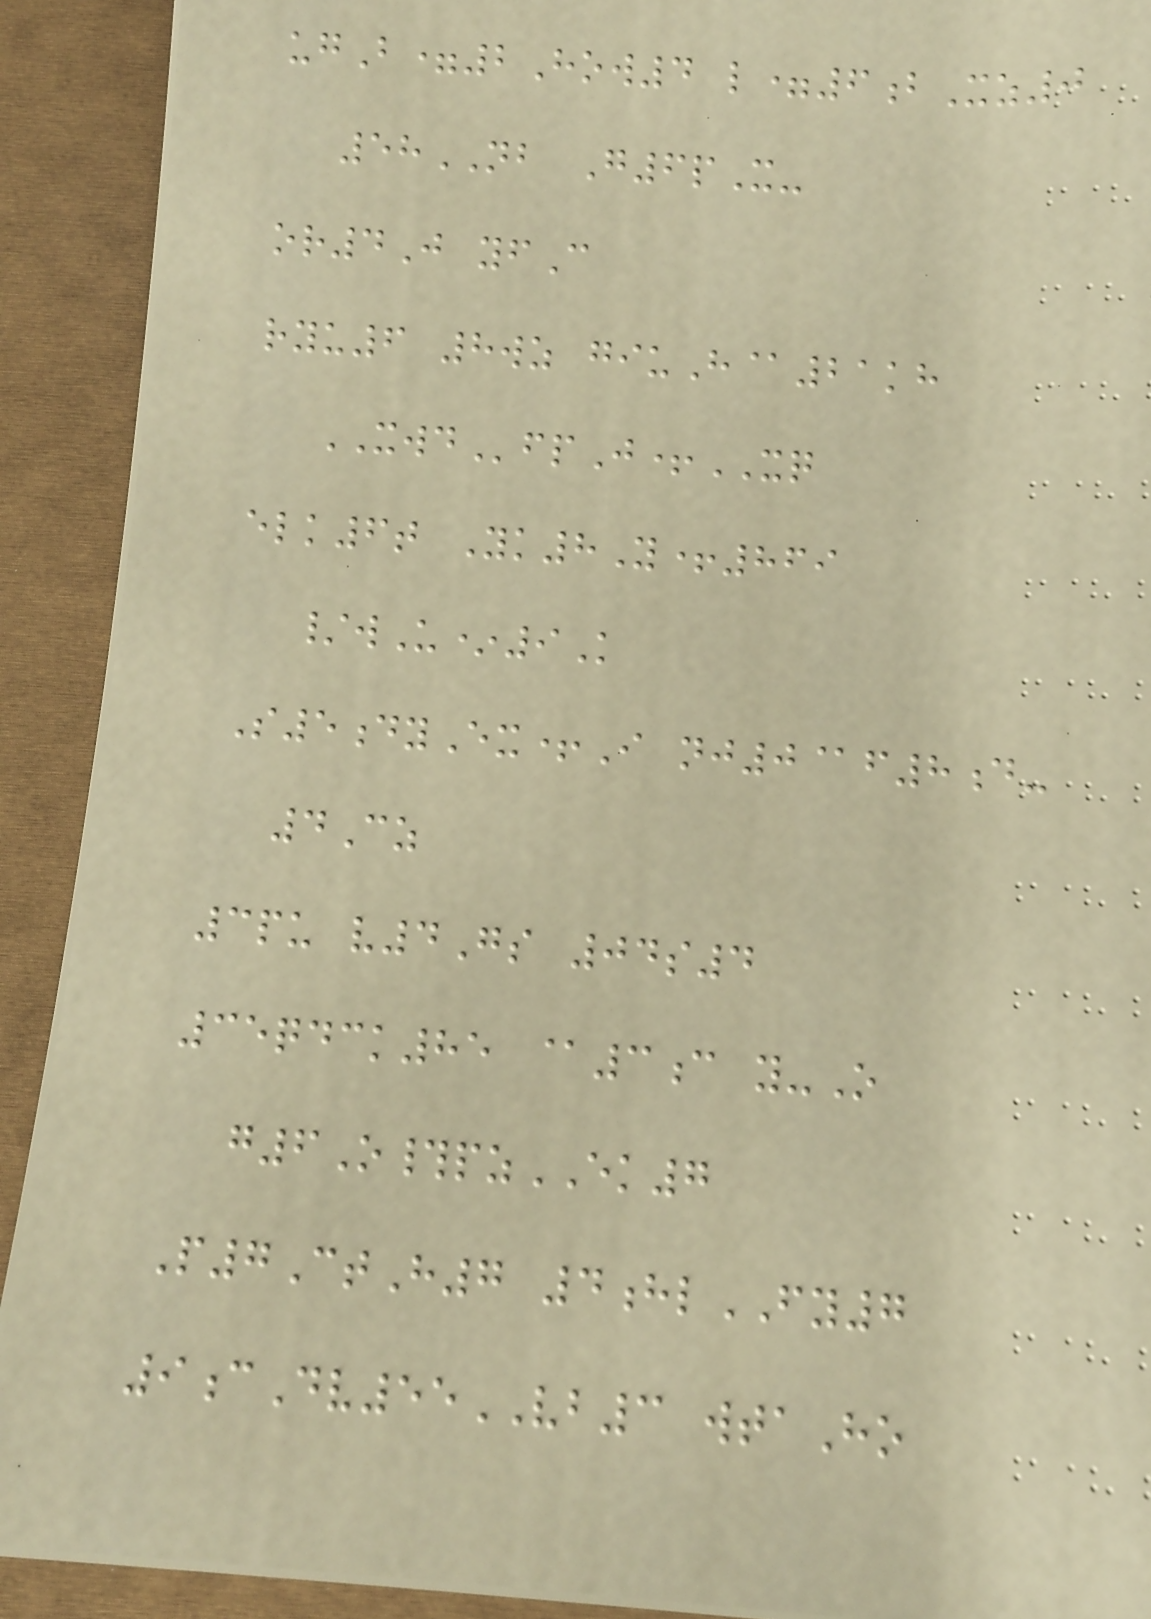ugB=2How4 l=6bXz0
58NB G6pX-
or4J yfC
ryu6 8wz giuH@21kh
XWDfpJ+XQ
elk6t Yk8Y+869
/wU*9K
S5dyEx+I nj0@f8d-
4Cz
3pu v4Gs 04s4
35qdck85 @3c y-O
g6O#pzEK7
P7CtH7 4hlFY7
9cDv55VB3 wtaHo
